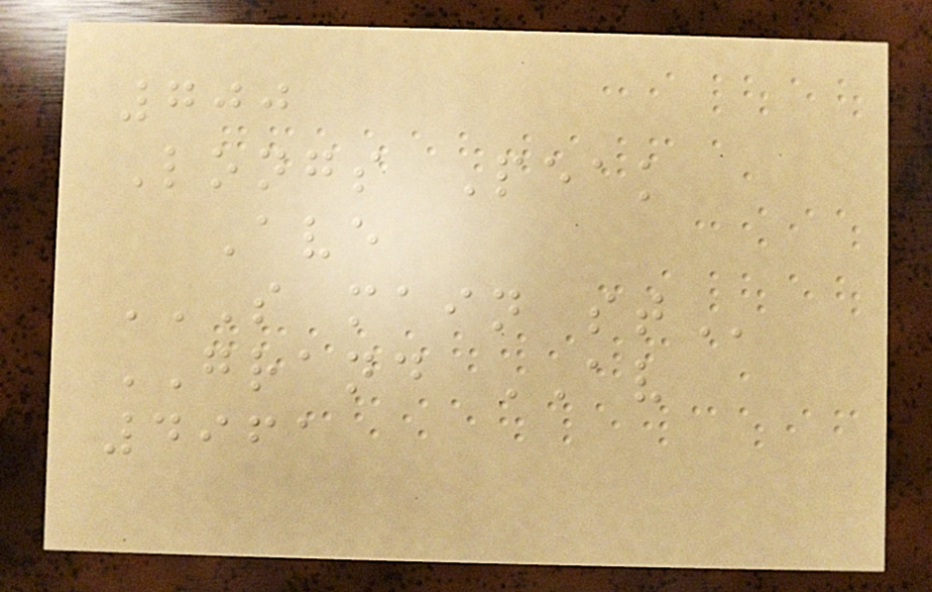700
Longs Peak
Ave
S MAIN ST
GRAND AV
4961
